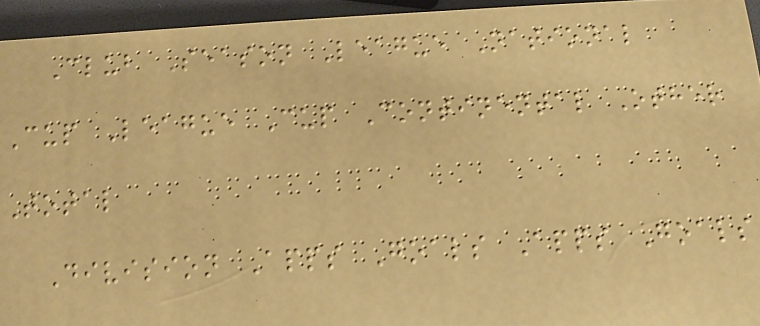Club Season League National
Cup League Cup Continental Other
Total
Division Apps Goals Apps Goals
